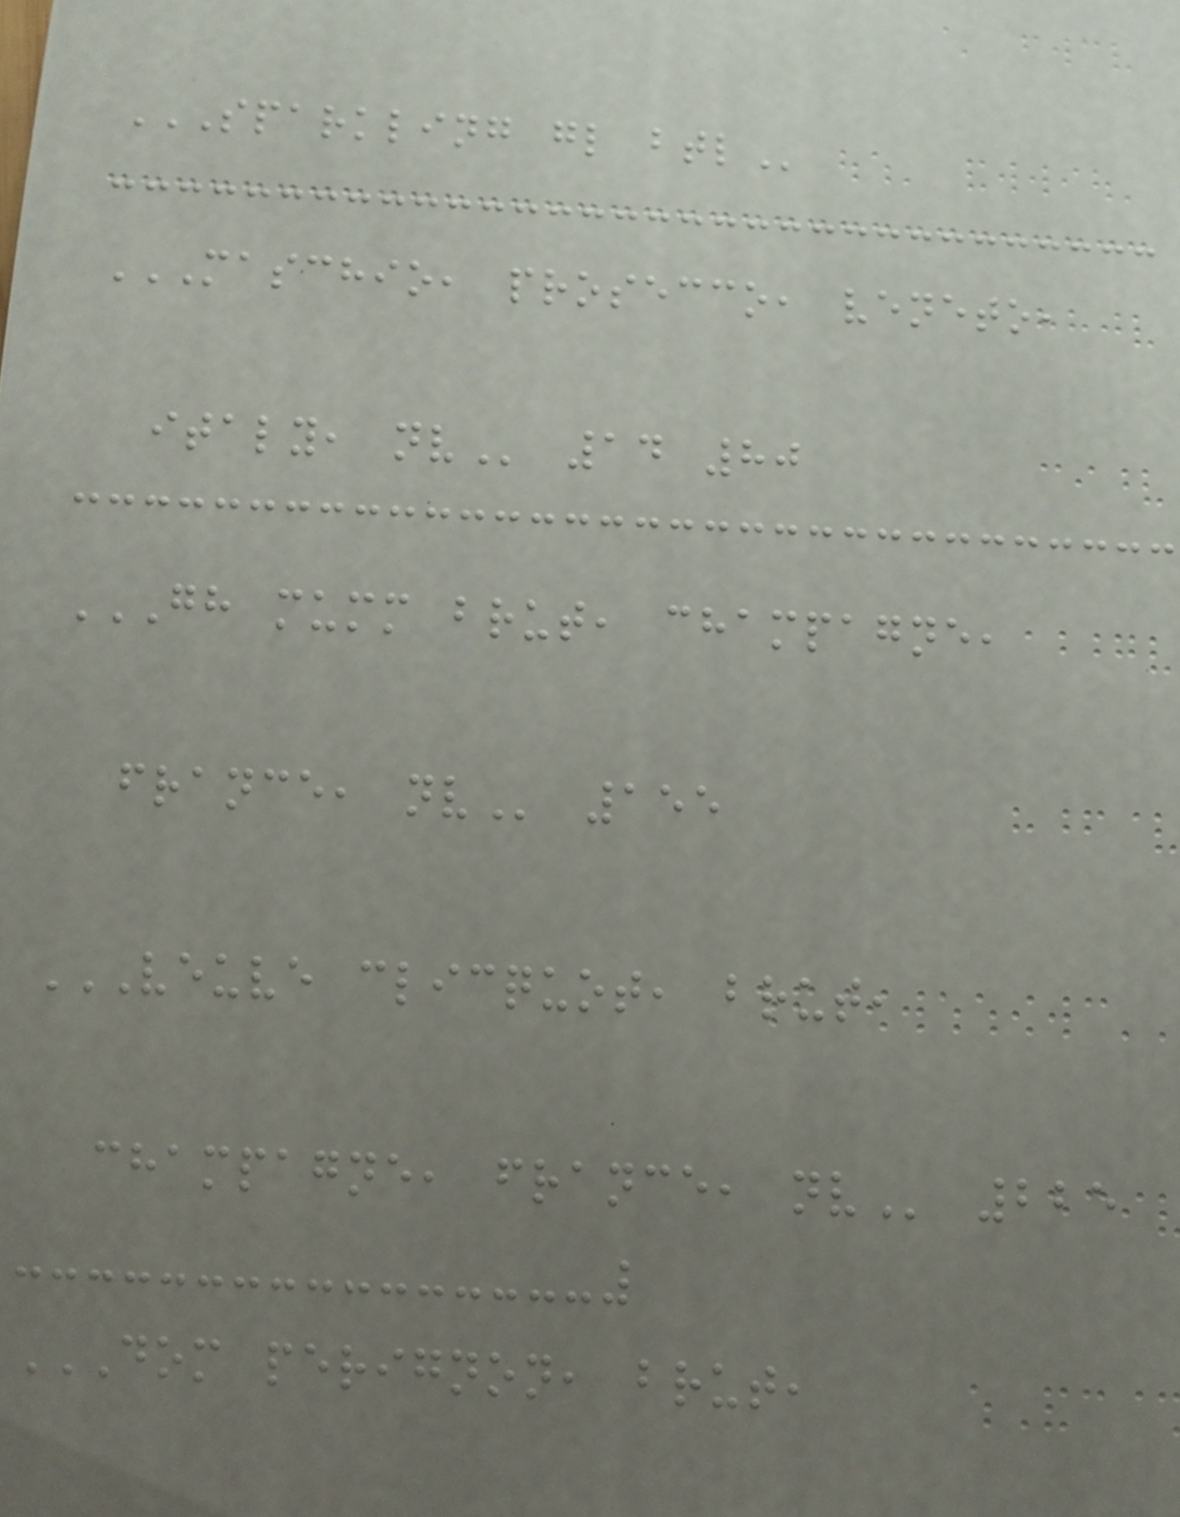SPARKLING GL BTL
MASCHIO, PROSECCO, VENETO,
ITALY, NV 14 80
GH MUMM BRUT, CHAMPAGNE,
FRANCE, NV 155
VEUVE CLICQUOT, BRUT,
CHAMPAGNE, FRANCE, NV 225
DOM PERIGNON, BRUT,
